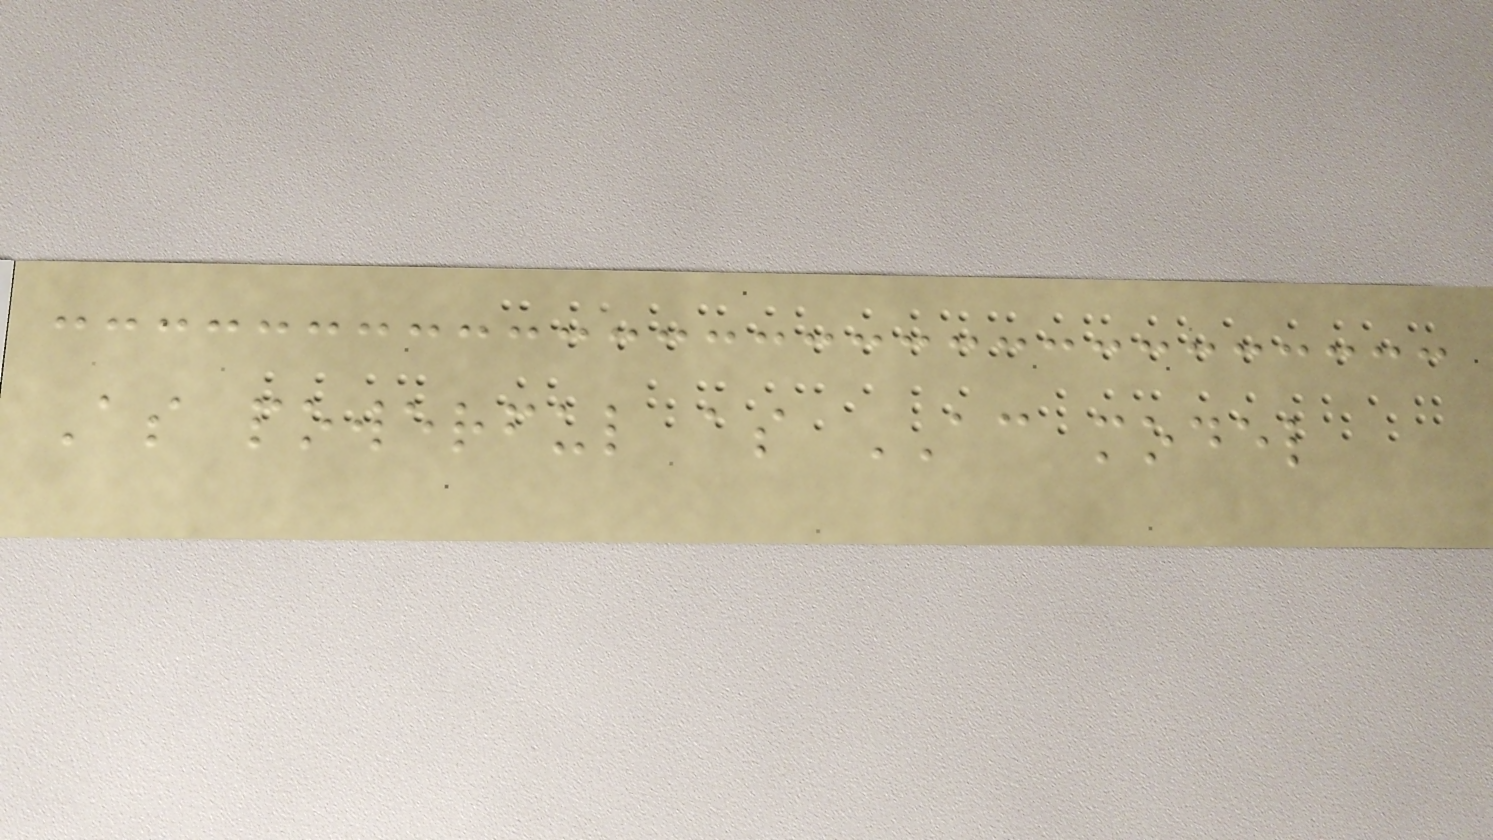As powerful as AC model
